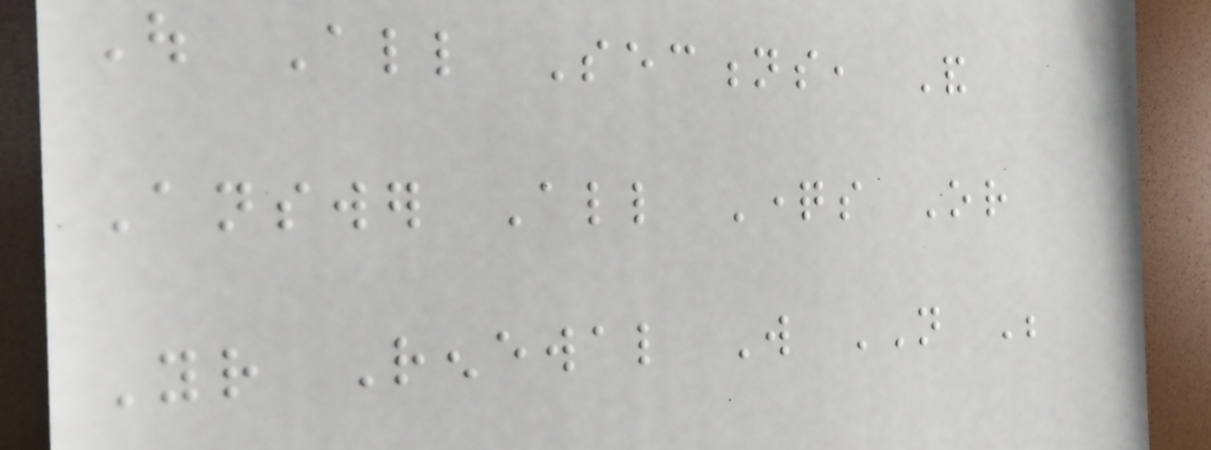Out All Sections, And
Answer All Questions Or
Your Renewal Will NOT Be
